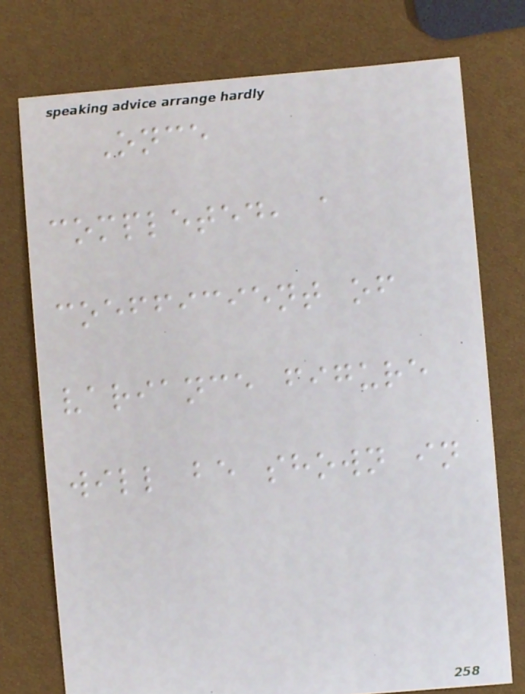Once
completed, a
coefficient of
variance figure
will be shown in
